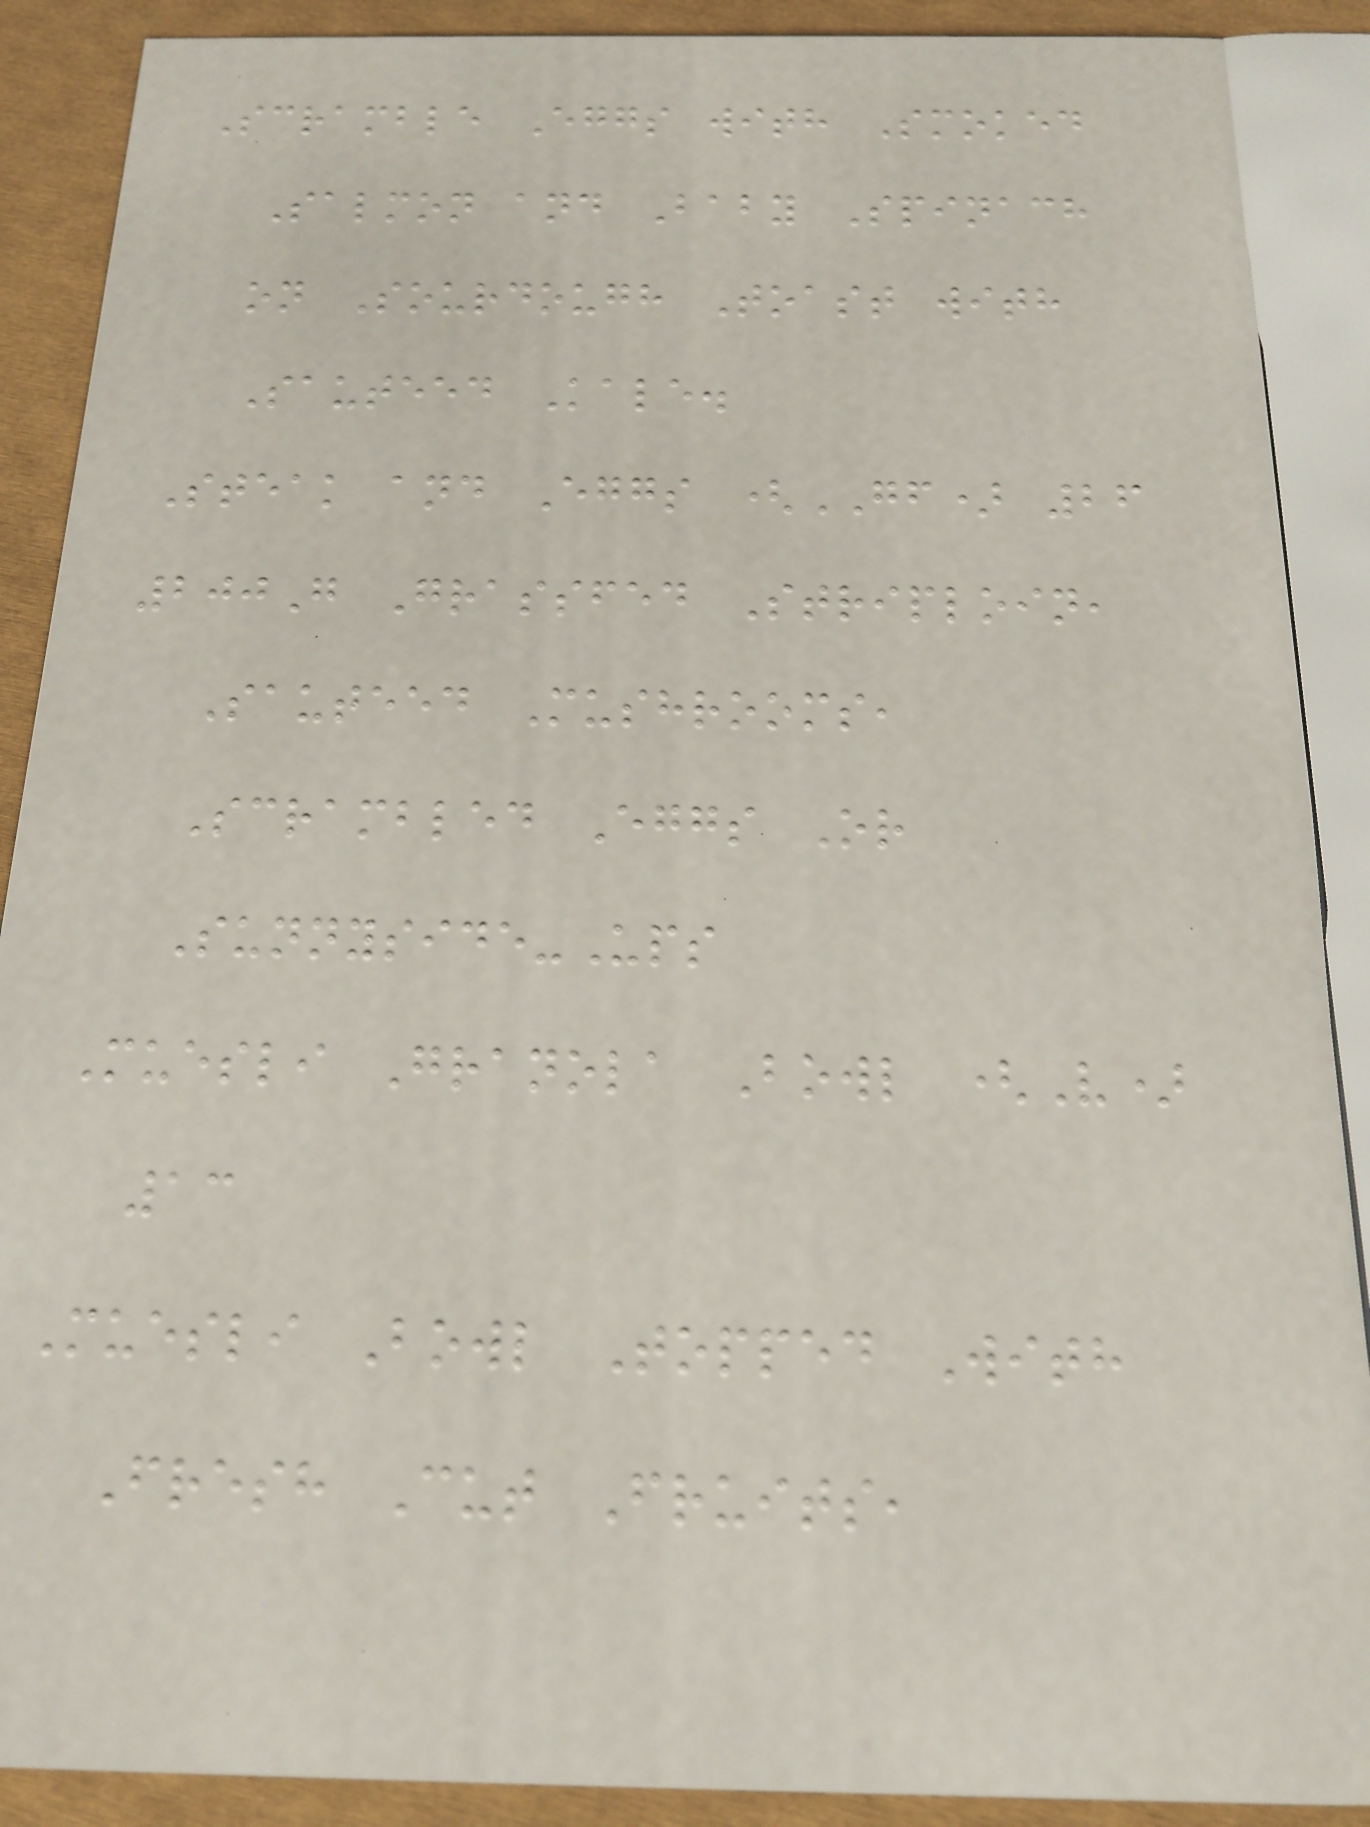Scramble Eggs with Smoked
Salmon and Baby Spinach
on Sourdough Toast with
Sauteed Kale.
Steak and Eggs (GF) 26
200G Grassfed Striploin,
Sauteed Mushrooms,
Scrambled Eggs Or
Sunnyside-Ups
Muesli Granola Bowl (V)
13
Muesli Bowl Topped With
Fresh Cut Fruits,
